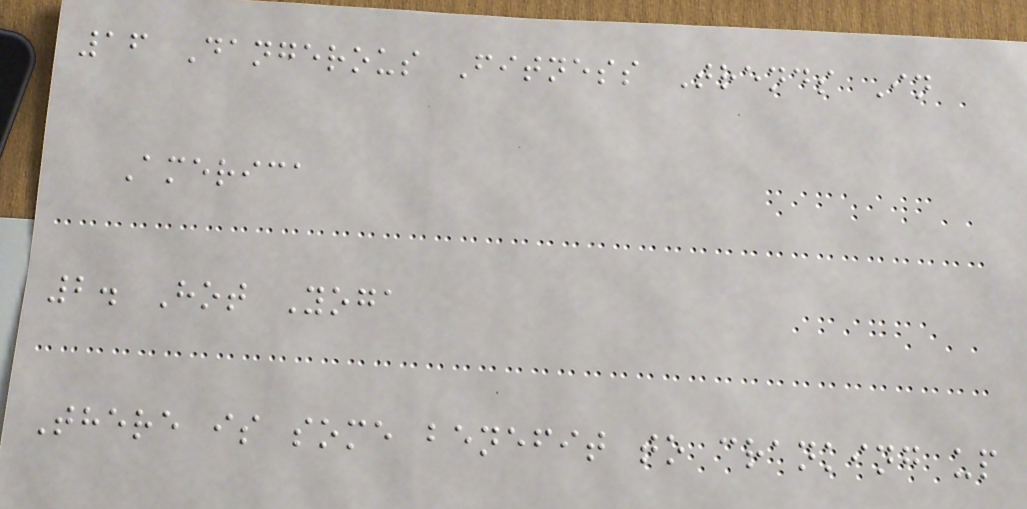16 Dangerous Fitness Trends In
America
2. Hot Yoga
There is some benefit to cranking up
